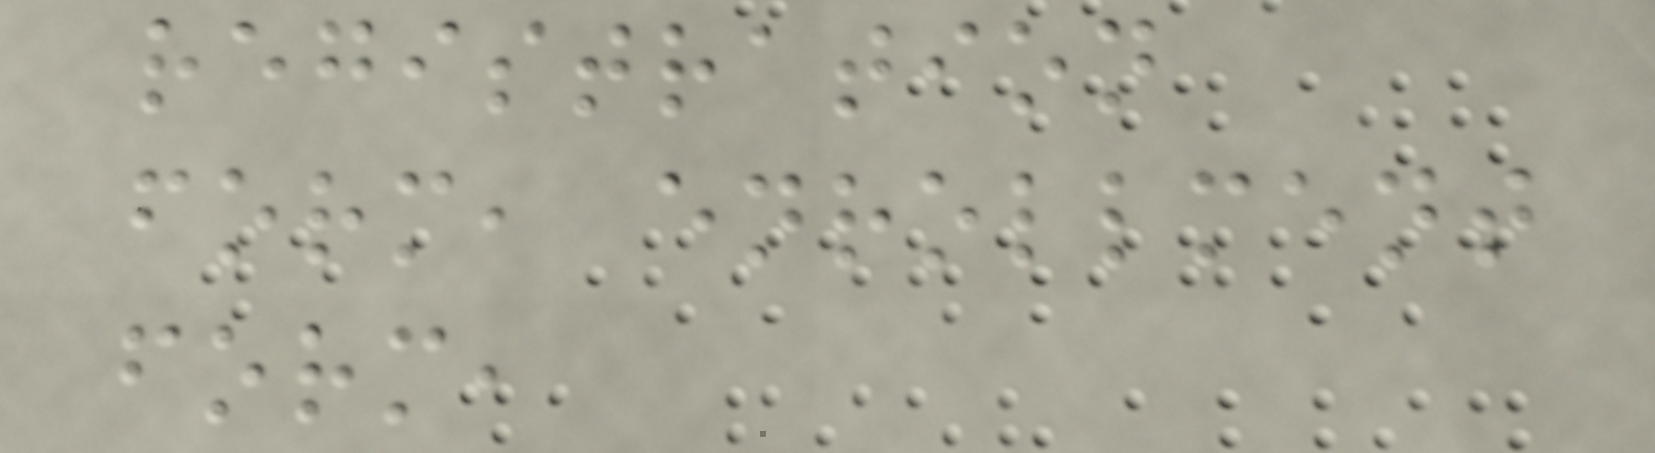registration
form, enrollment
form,
